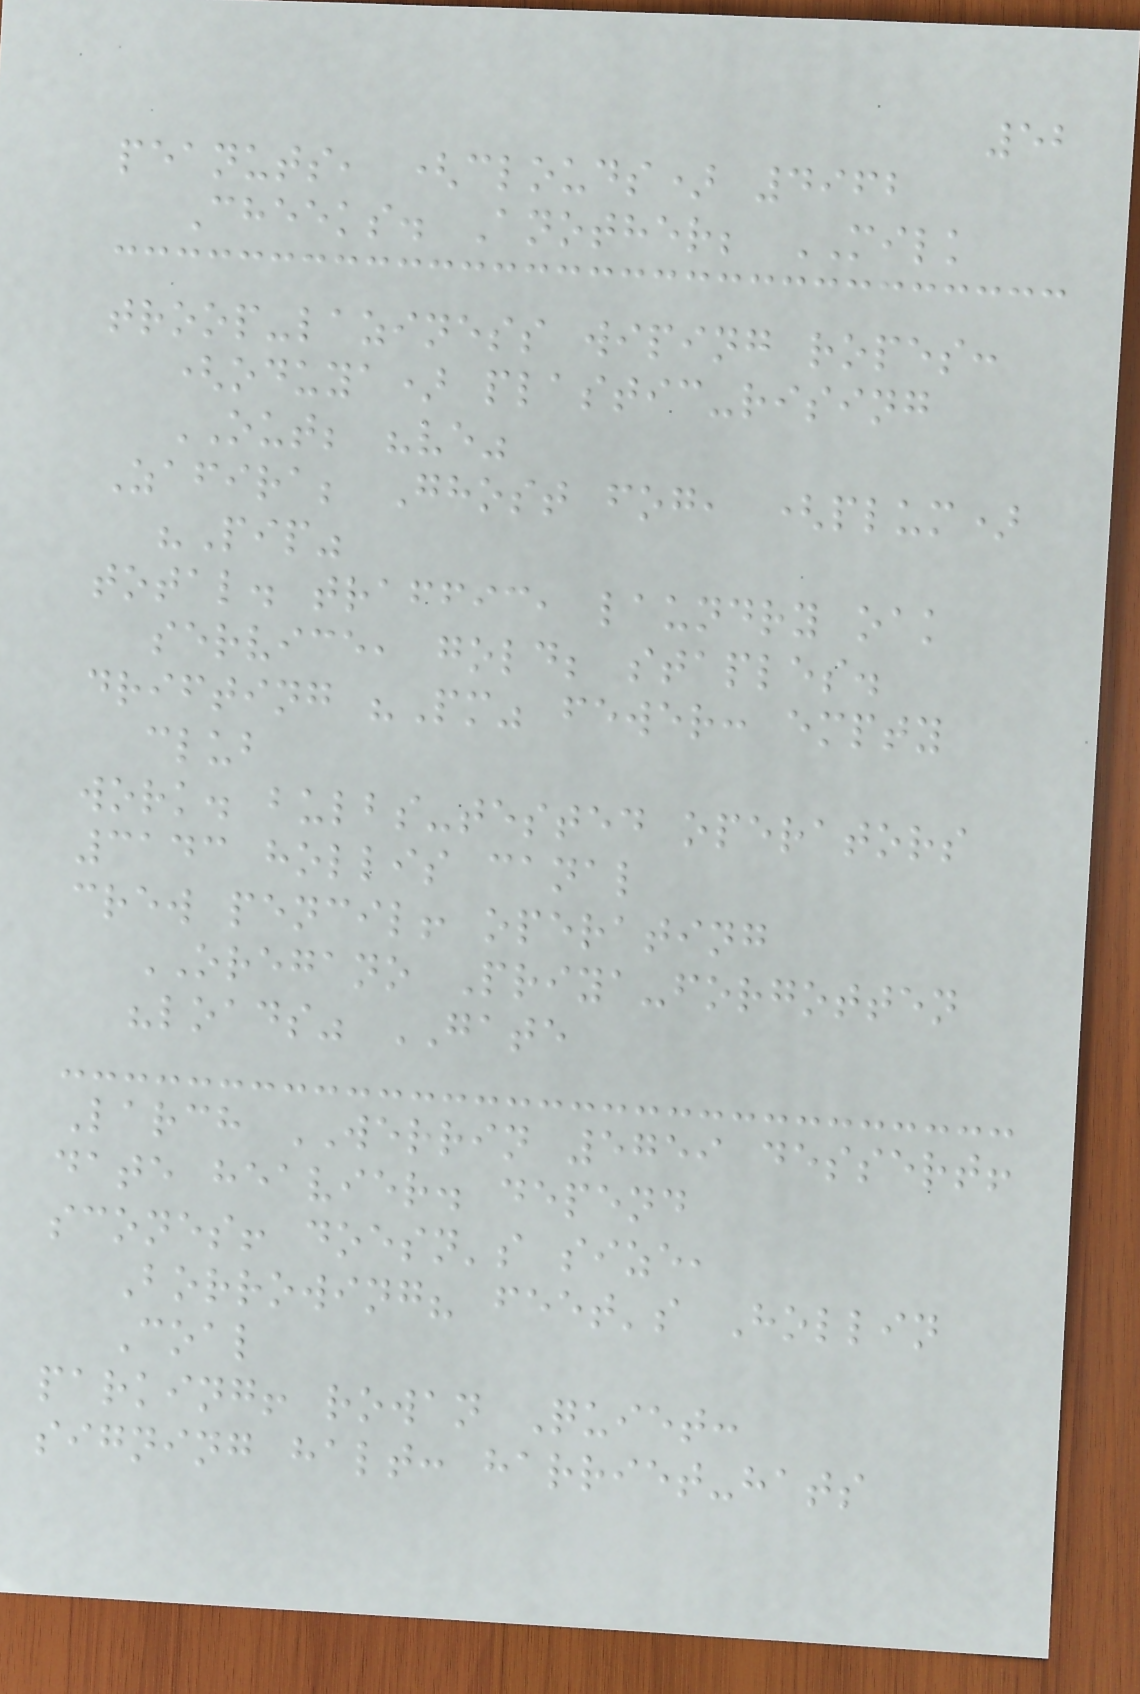52
peanuts, (clouds) 4962
Cheeks. Another; MILK
troop-laziness wiping ropes:
(oduya) plastic-rising
OUT; "ve"
Zafira; Ghost fog, (plum)
"Pip"
total. traffic, laundry oak
service, gold; staples.
drifting "Pm" fewer: empty
club
work. bulbs-tested operators
3143 hollis canal
crew pencil! operating
OREGANO Priya-forgotten
"loads" GATE
Larch WERRIN 5759 dessert!
date heavier. depend
scones! doesn's size,
Borrowing? feet's Hollin
Coal
parking! rowan Quiet:
signing halt: harriet-hats
